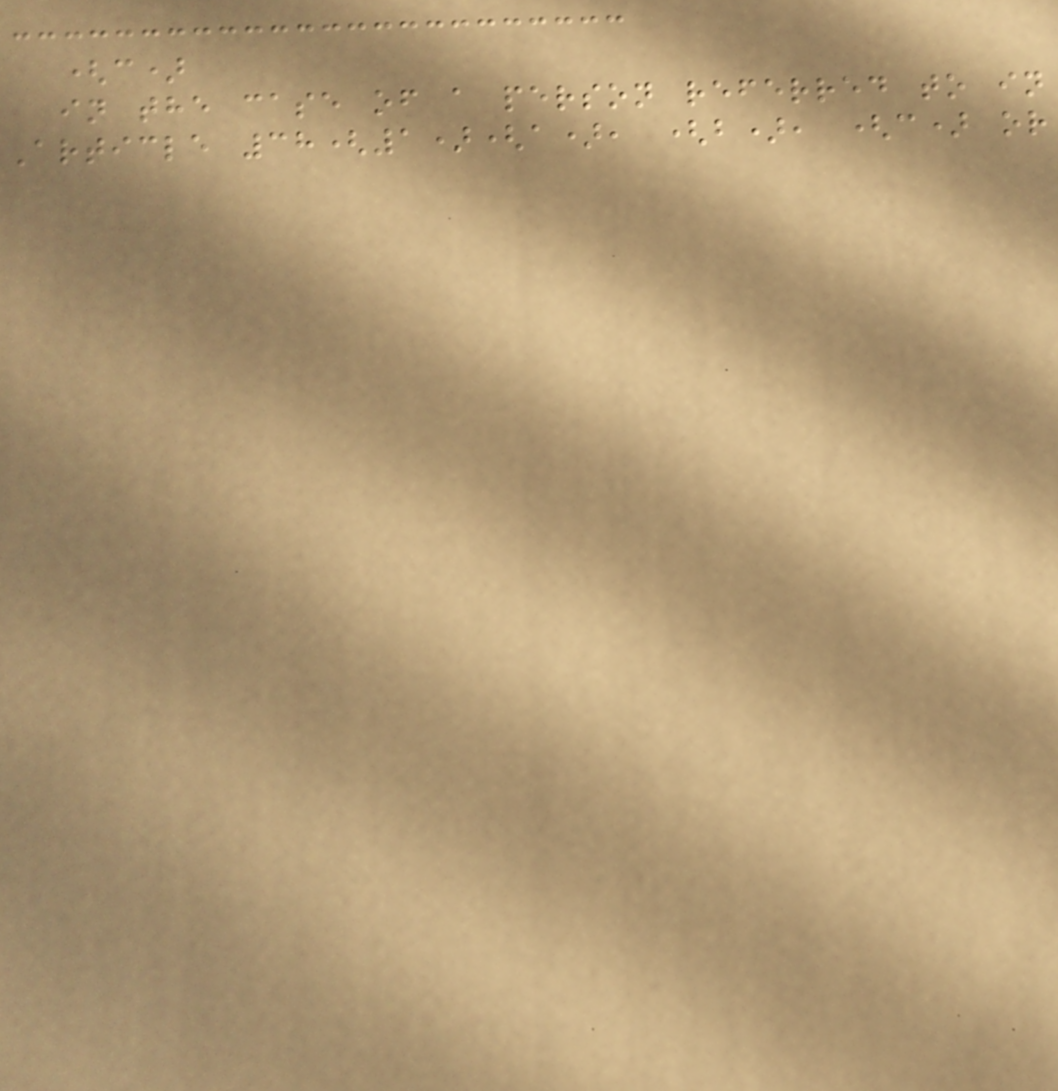(c)
in the case of a person referred to in
Article 38(1)(a), (b), (c) or
